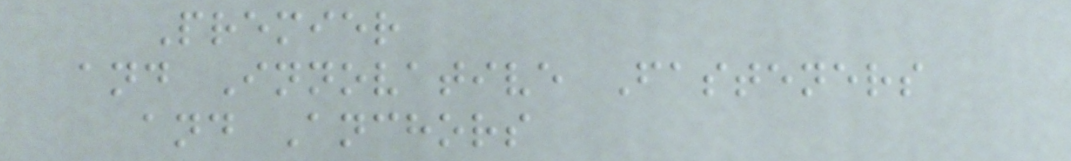Premier
and Innovative Fasteners
and Anchors
